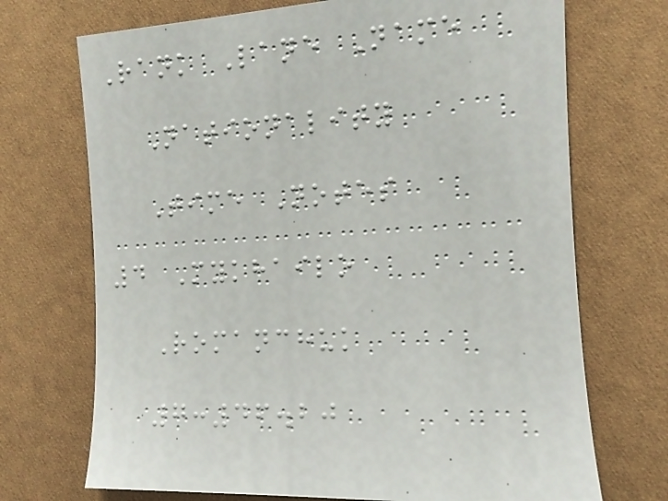Rank Lane Name
Nationality
Time Notes
4 Mykhailo
Romanchuk
7:46.20
